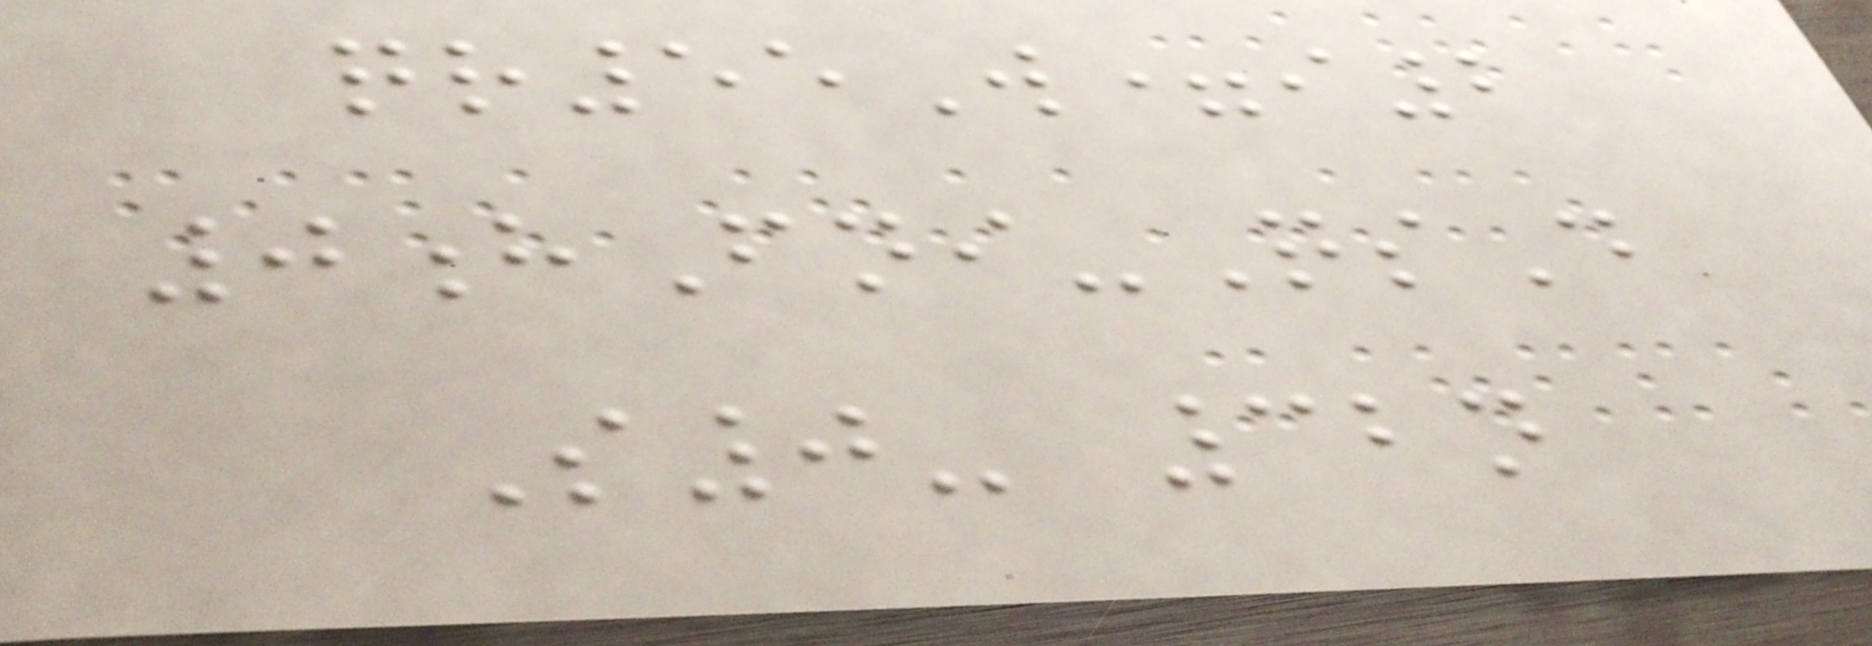qr55W=i2
0hFni-QsD
S0- 32n
